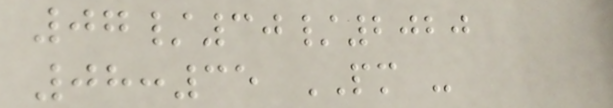07/30/2020
08:35 PM -
